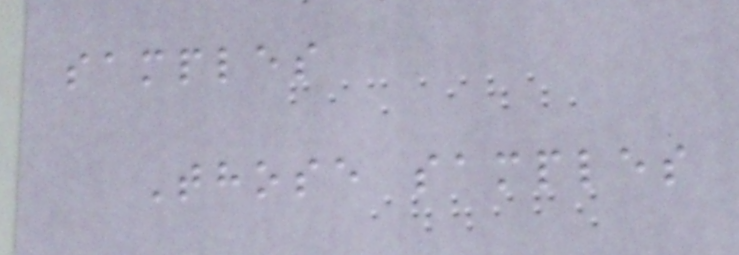samples
Those samples
